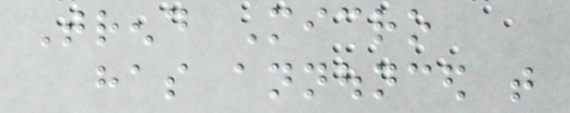Trend Micro
has announced that
